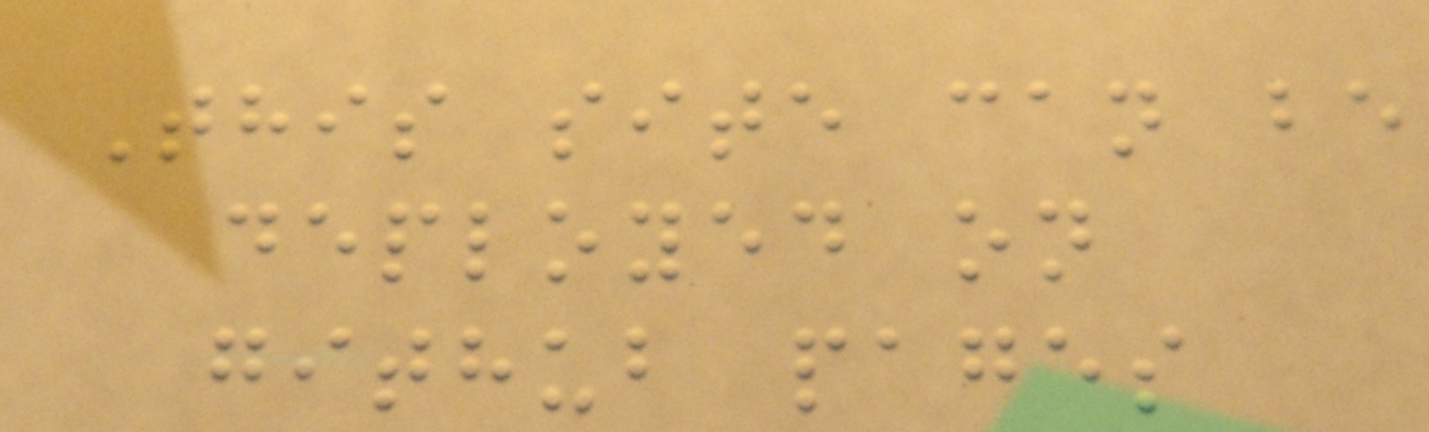This site can be
deployed on
github pages
